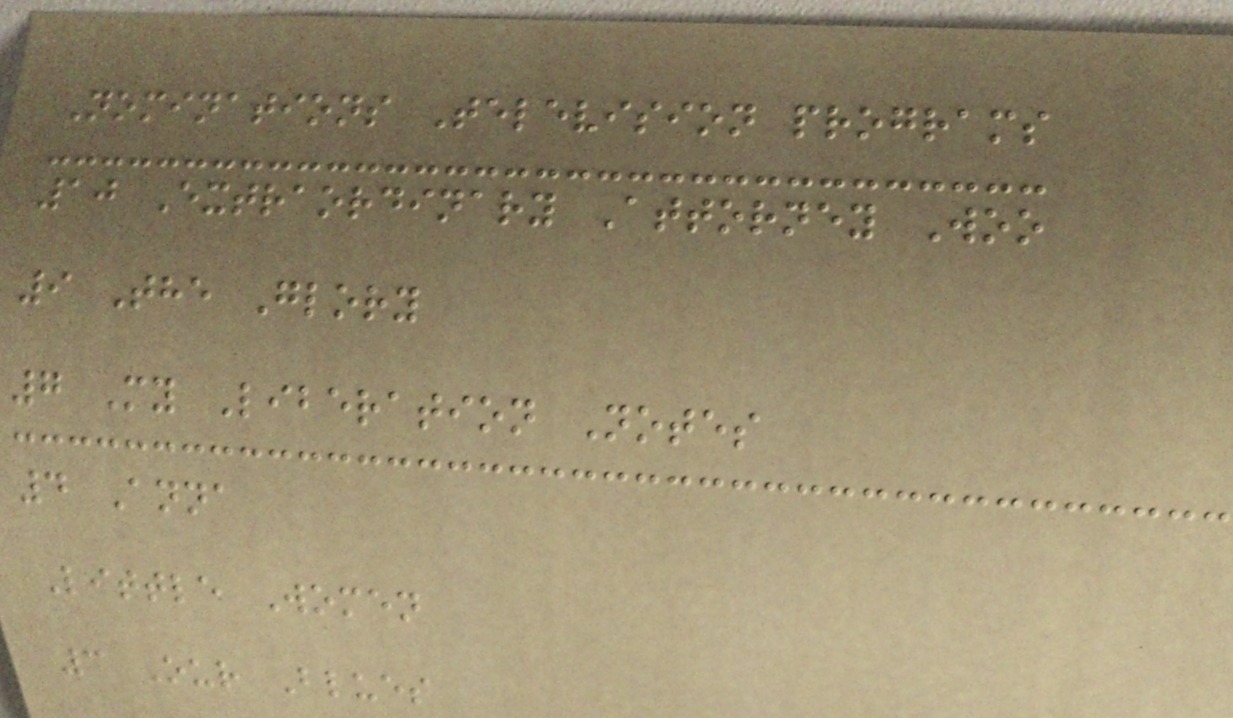Nominations Television programs
10 Extraordinary Attorney Woo
9 The Glory
7 My Liberation Notes
4 Anna
Little Women
3 Our Blues
